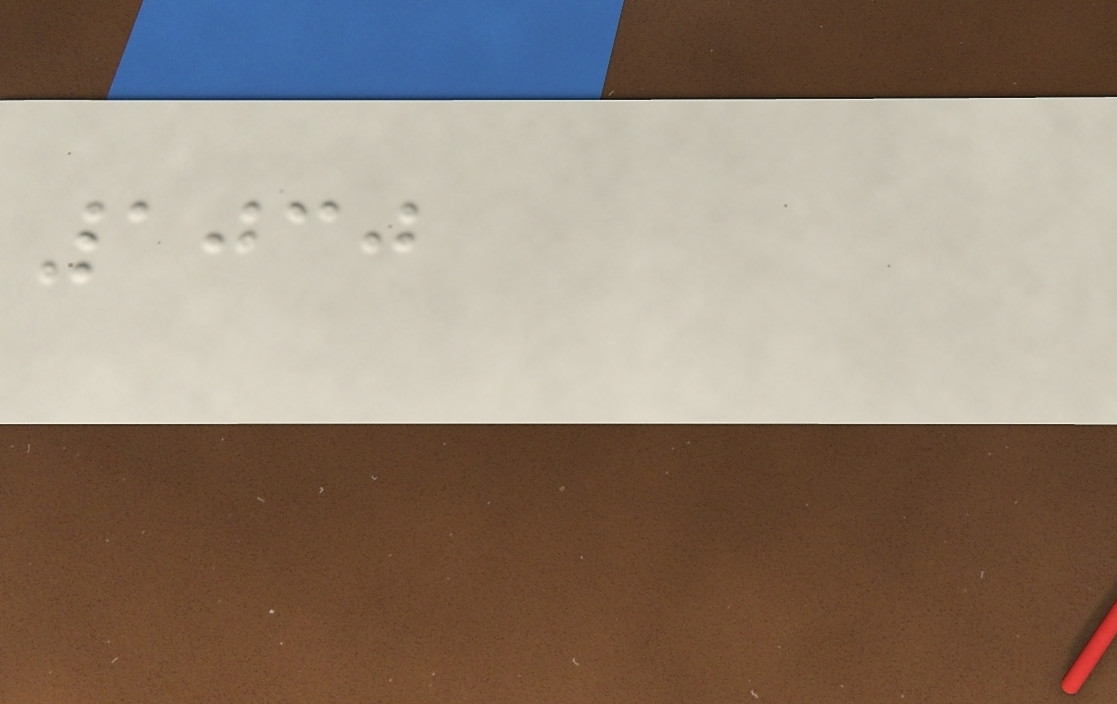1030
